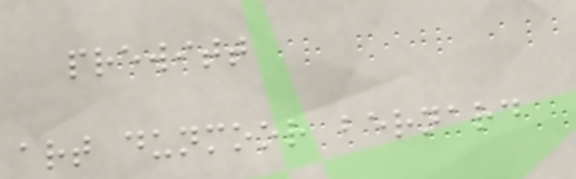prewitt
art dunmoor bernard
